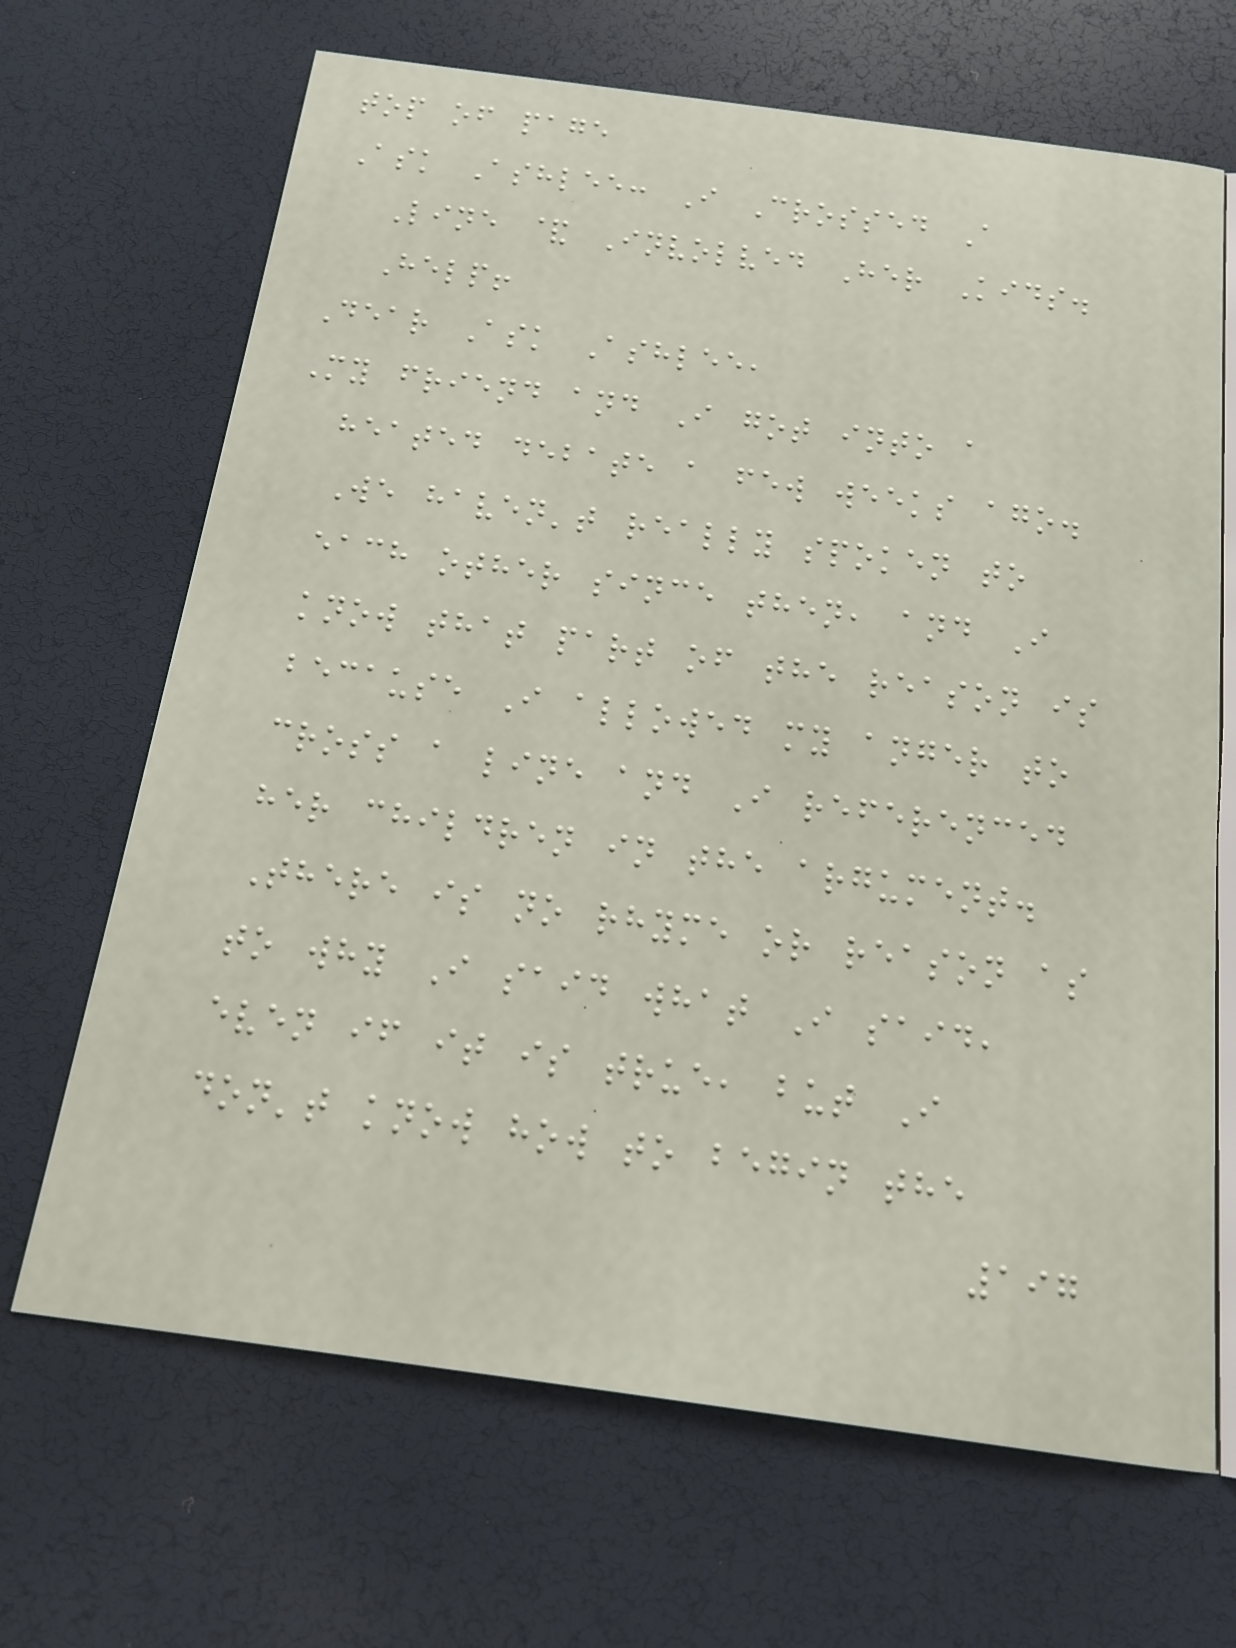top of page
Ask Ashlee: I Crossed A
Line & Involved Her Kids.
Help!
Dear Ask Ashlee,
My friend and I got into a
heated debate a few weeks ago.
We haven't really spoken to
each other since then, and I
know that part of the reason is
because I allowed my anger to
cross a line and I referenced
her children in the argument.
There is no rhyme or reason as
to why I said what I said,
even if it is true, but I
don't know how to begin the
197
